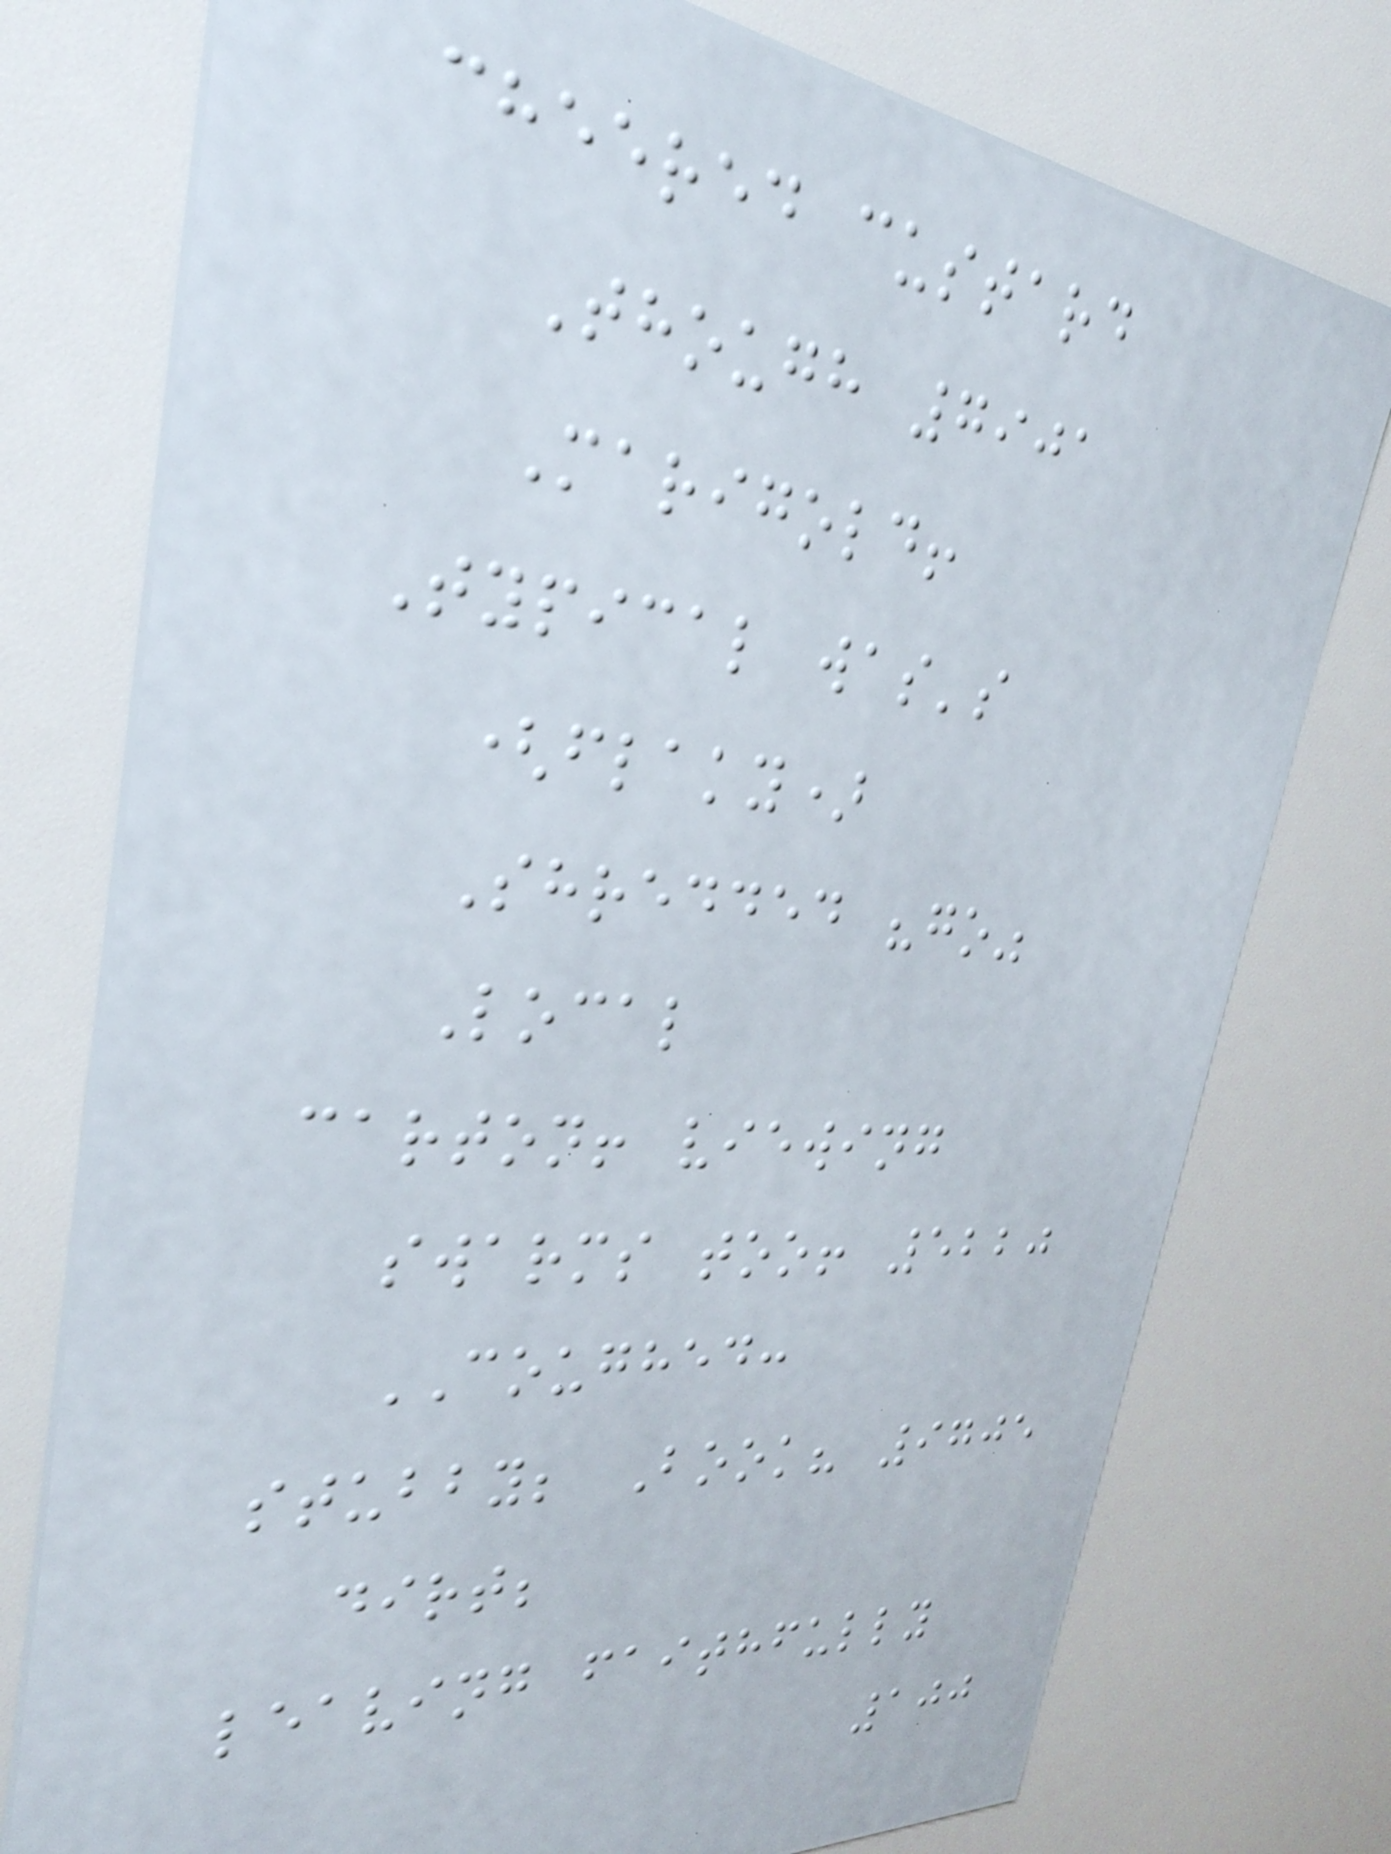cheered custard
Though 7901
Marigold!
Typical was's
(flaky)
Shredded "go"
Local
carton! viewing
swarms too! 5220
COUGHED:
stubby; Book? 9705
dirt;
leaving faithfully
100
